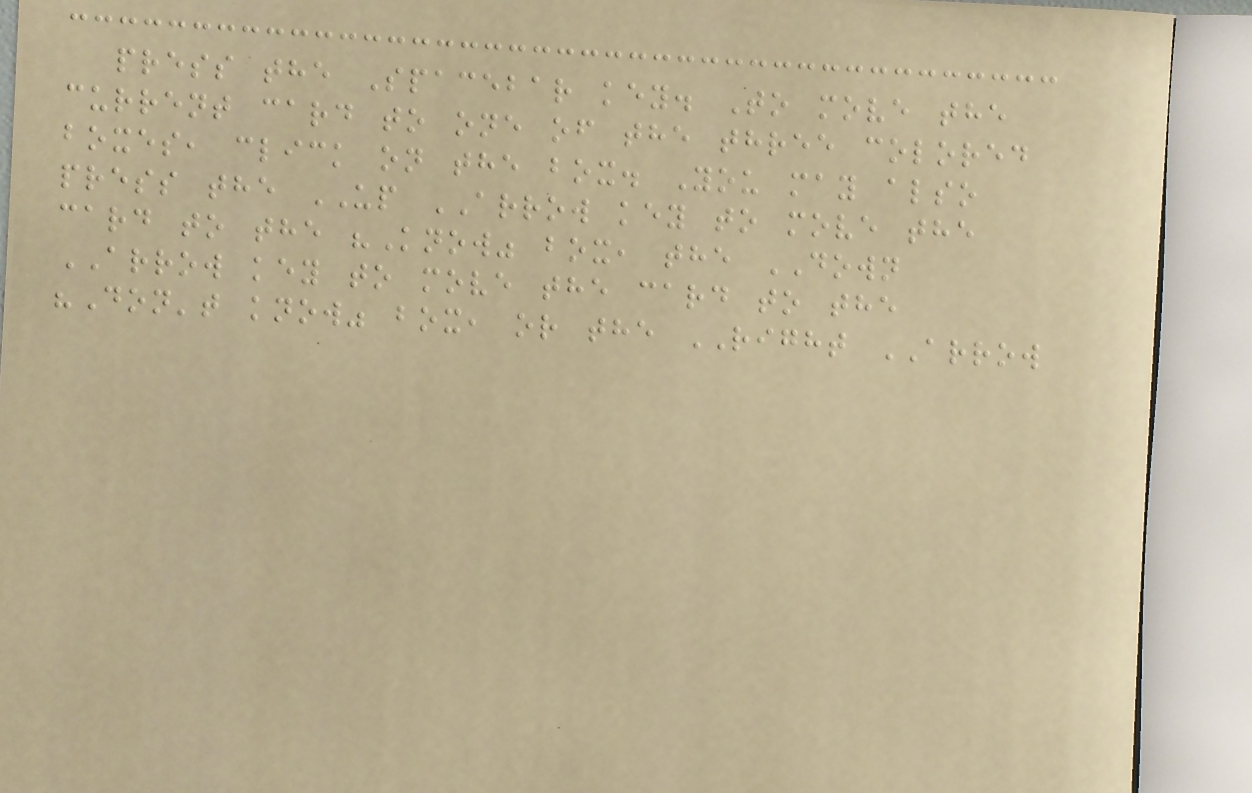press the Spacebar key. To move the
current card to one of the three colored
boxes, click on the box. You may also
press the UP ARROW key to move the
card to the "Know" box, the DOWN
ARROW key to move the card to the
"Don't know" box, or the RIGHT ARROW
